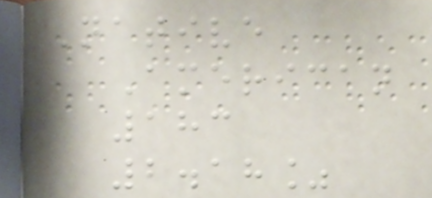Native
American
183
2.18%
